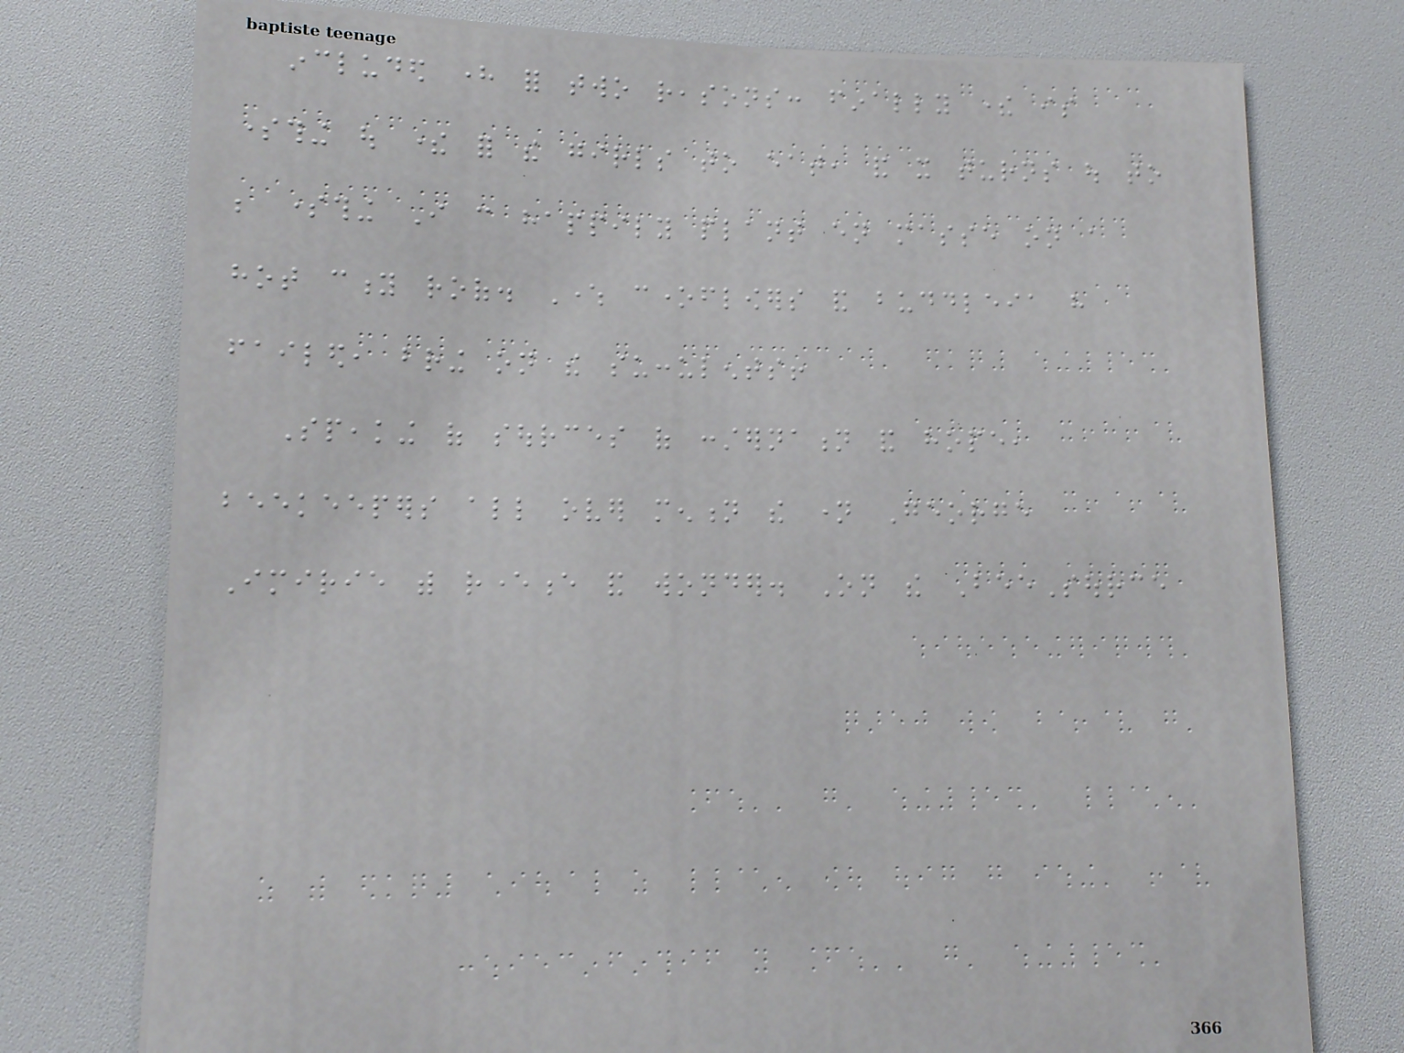included here for two reasons: finally there is
something out there for the girls to eat, and it turns out to
be something I can happily plant en masse on a
hot city roof. Where coneflowers and buddleia have
failed, bring on the succulents!
Speaking of sources of consternation and hope,
beekeepers all over mention the name George
Imirie with reverence and wonder. On the BeeSource
